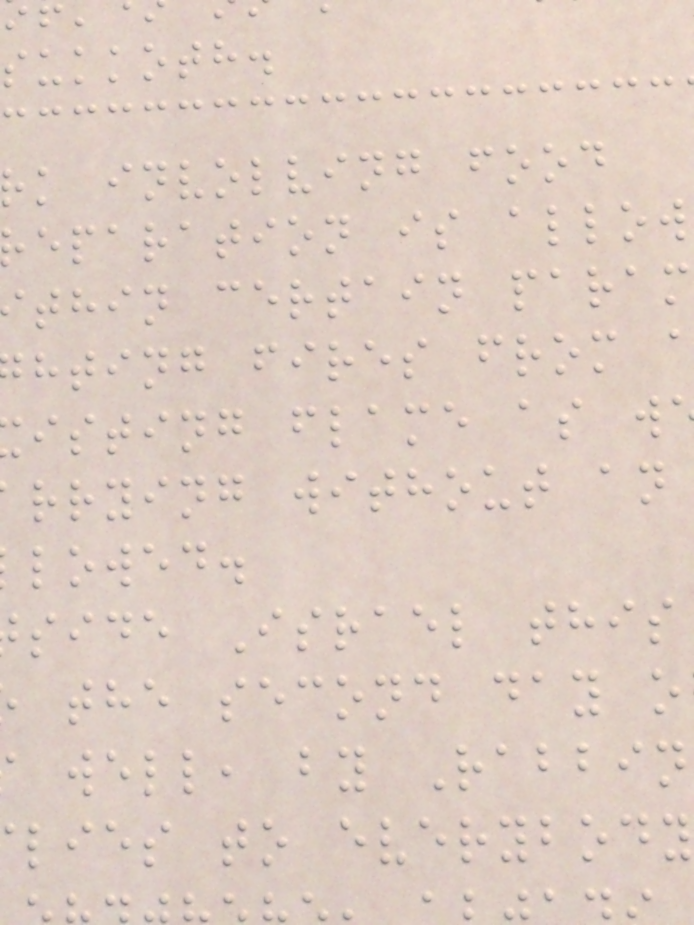sukkoth.
rk involving food
eparation is allow
thin certain param
hting fires from
isting flame as w
rrying without an
lowed.
side Israel this
the second day o
well, by Rabbin
lies to everybody
